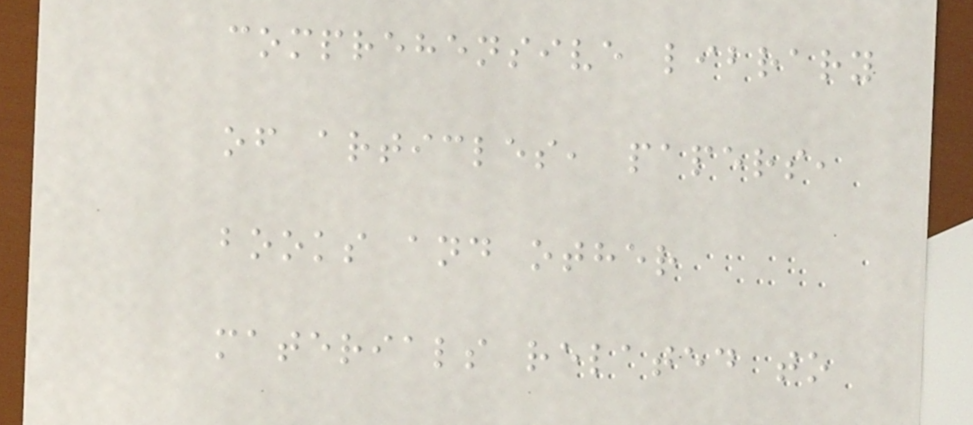comprehensive library
of articles, papers,
books and other
materials related to
